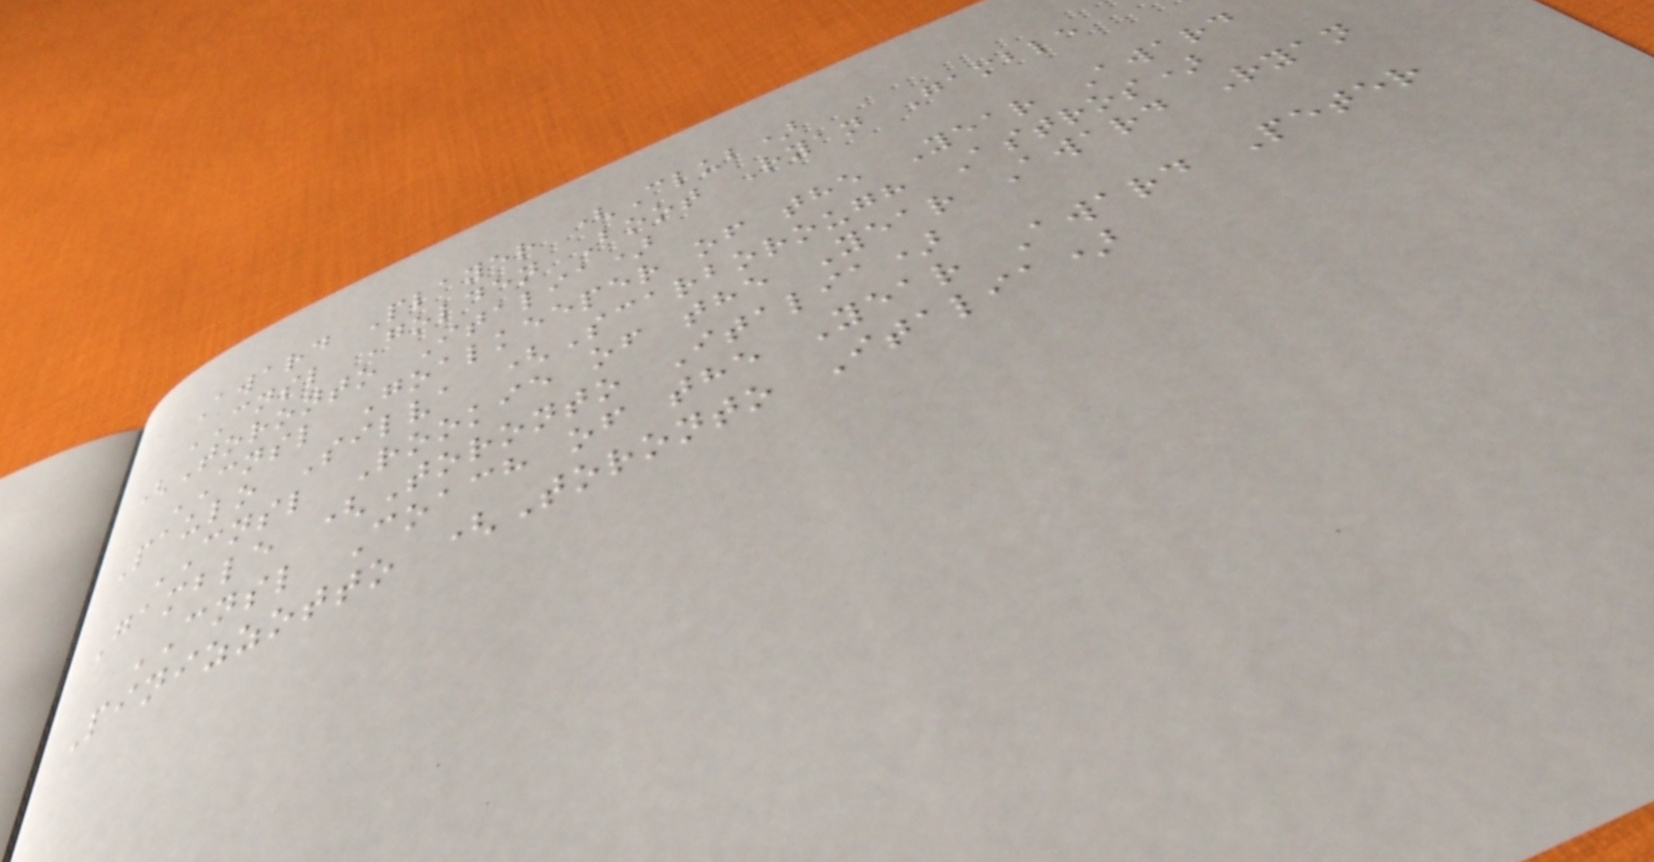Award Player (Club)
CNSL Golden Boot Ryan Gamble
(Toronto Italia)
CNSL Goalkeeper of the Year Award
Paulo Silva (Scarborough Astros)
CNSL Rookie of the Year Award Ryan
Gamble (Toronto Italia)
CNSL Coach of the Year Award Peter
Pinizzotto (Toronto Italia)
